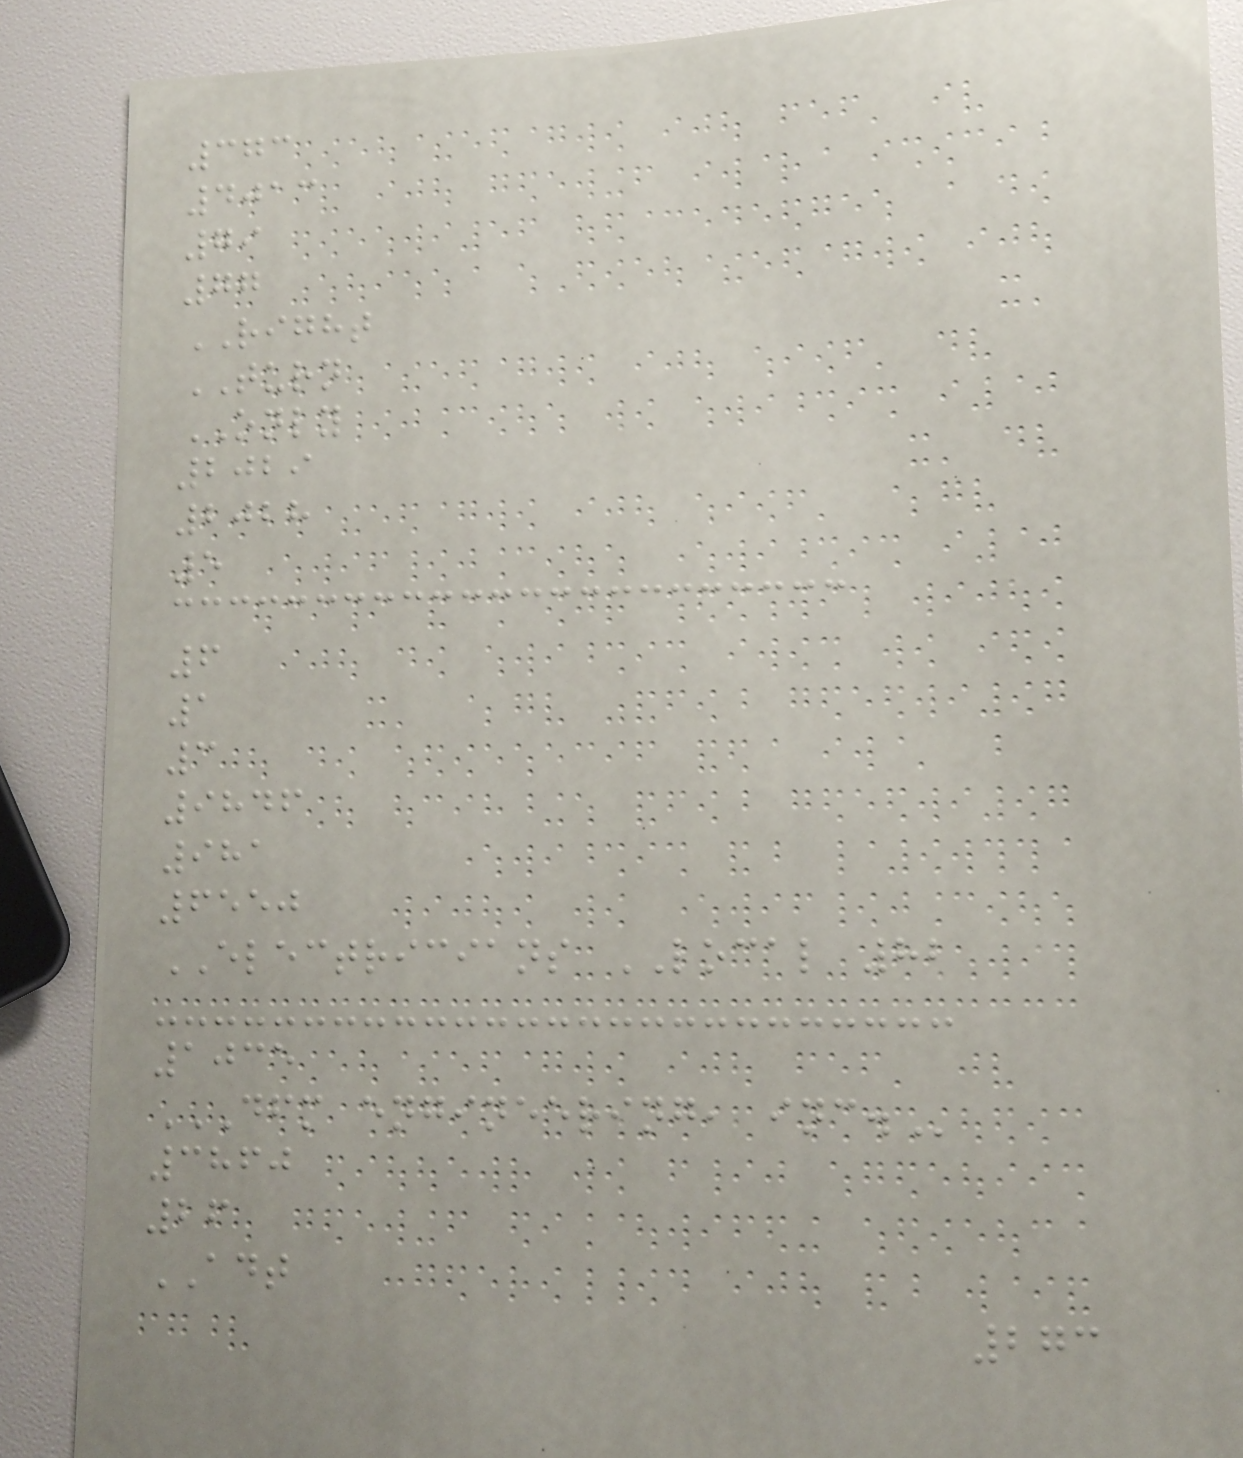373
4013
79
77
RIGHT
TURN
ONLY
2029
2028
5
6
1
3
9846
981
6550
ELECTRICIANS LOCAL 82
1035
DFM ENGINEERING, INC.
3860
26
ADT
273
